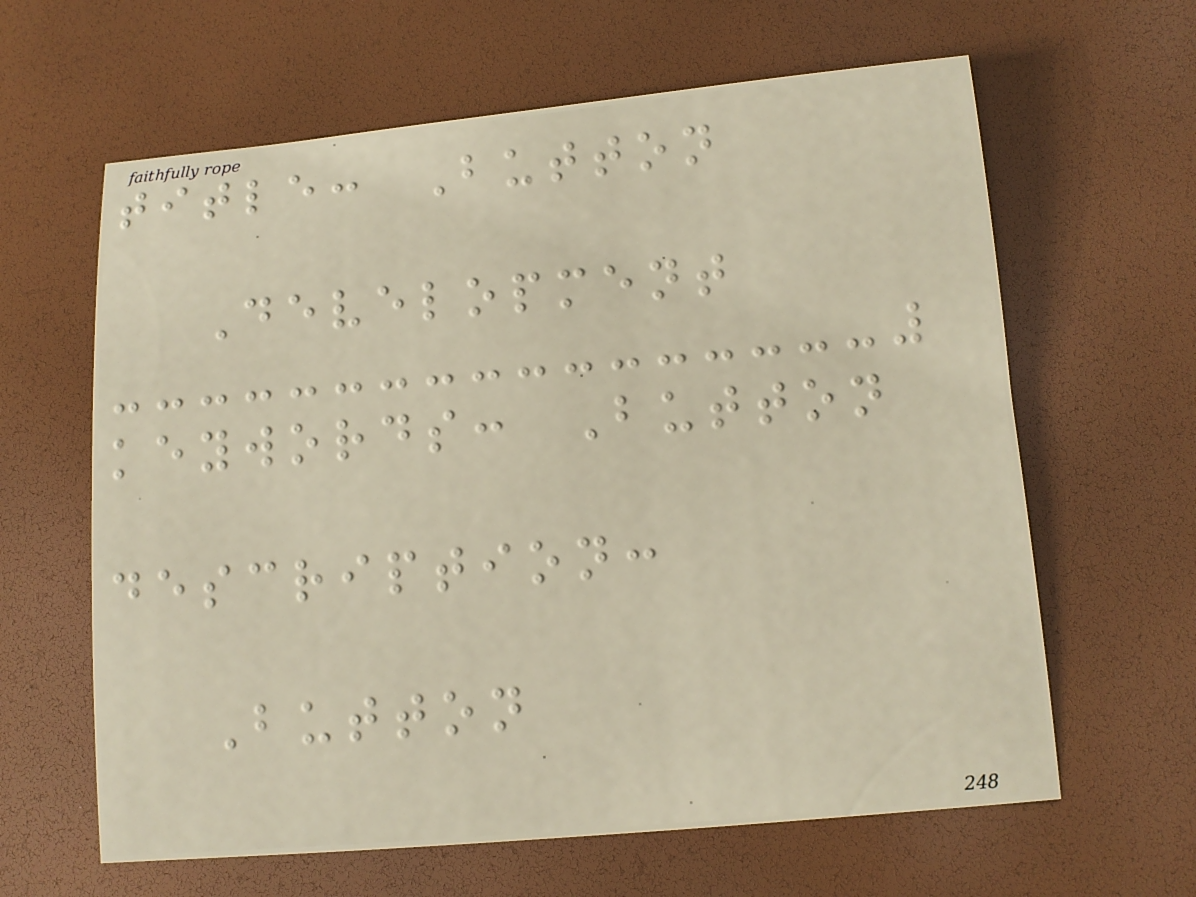title: Button
Development
keywords: Button
description:
Button
